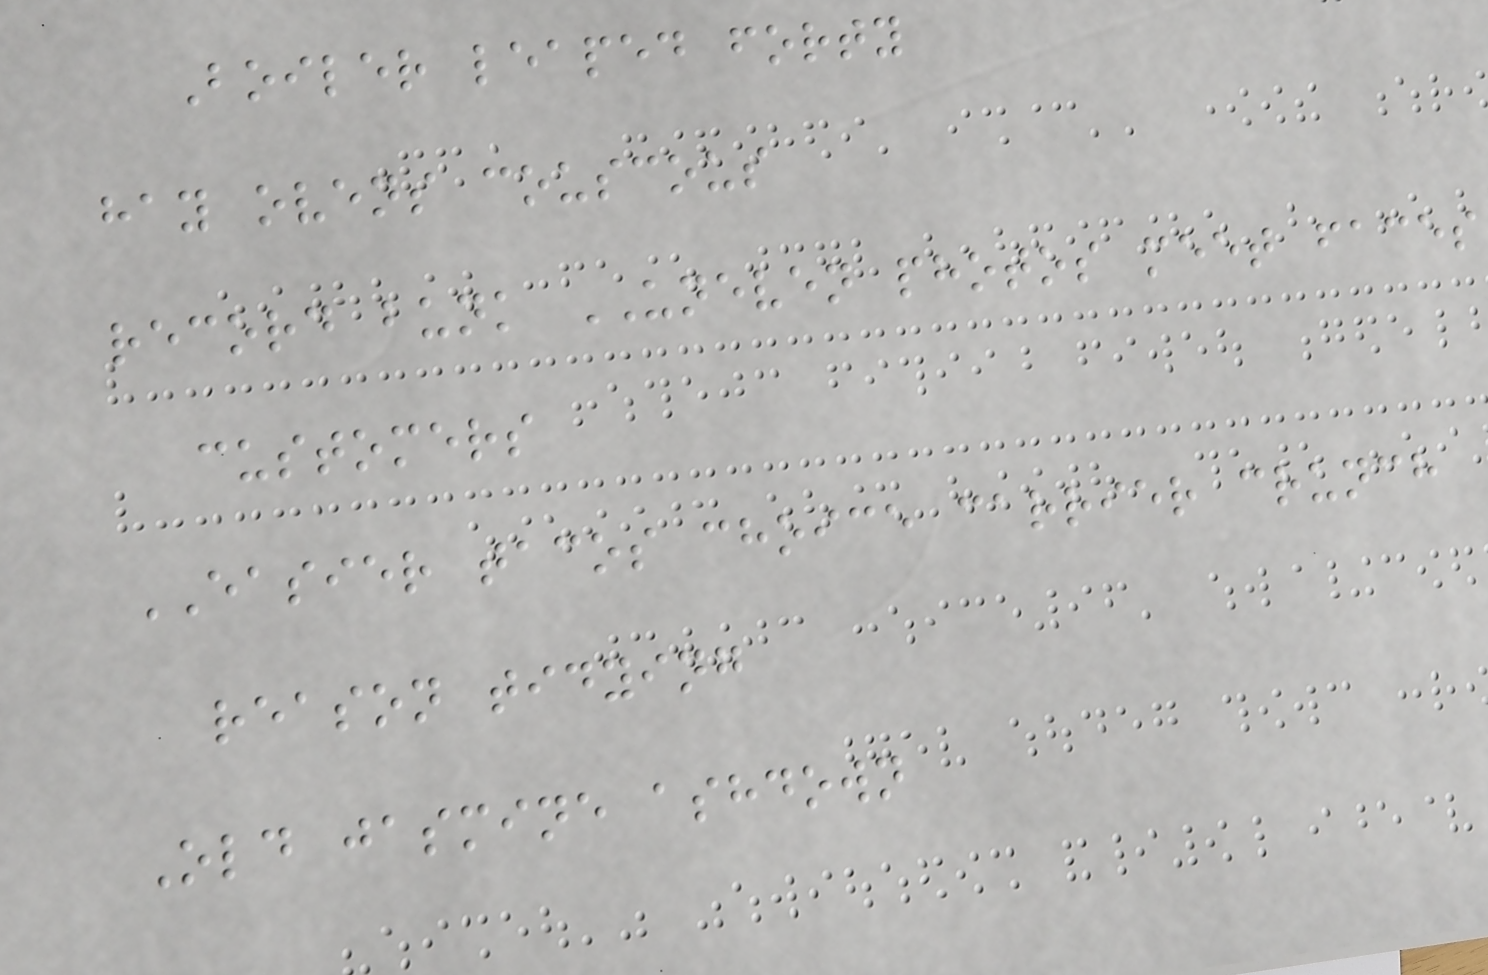Boiler leaped forty
hay ovens couscous
record bunk UNEVEN photos meet faces
customers
EASIER tacos choice carrier crunch
reason tidying
Old jasmine ashdown
